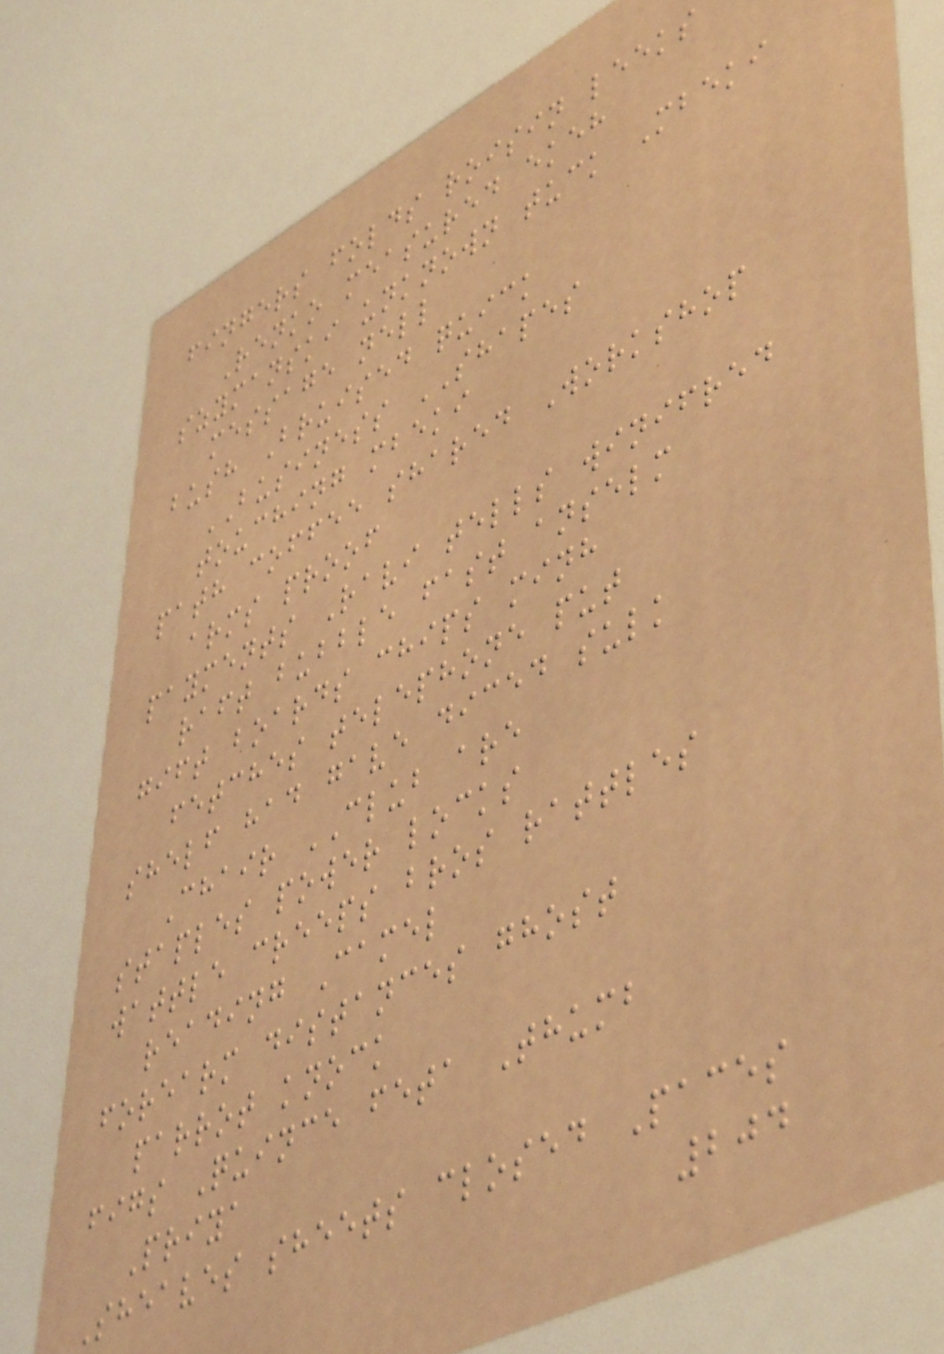fingers folds roisin leeks
Renko measured ekeh
szymanski unknown tuck Mbeki
message nell
bush Bruised quick
BUSINESS SHAPES
touching mbeki
path coffee shared Workshop
arms proof
payments Ravi tells winifred
raft bubble fast anselm
gift boards chips minh
fetches telephone put
shelf had gave diced sulk
Chair CLUB are
staples power locks
wattle creeps bros rattles
reading Camel
forearm distances ghost
parrot knock
figs Quince feta Thumb
Priya
Sheaves sheets closed Paces
204
